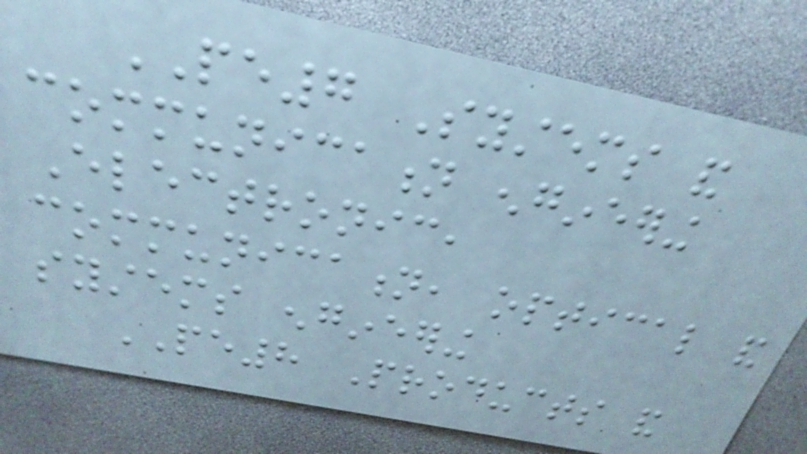PE7 Systems and
communication engineering
Electronic,
communication, optical and
systems engineering
PE8 Products and
